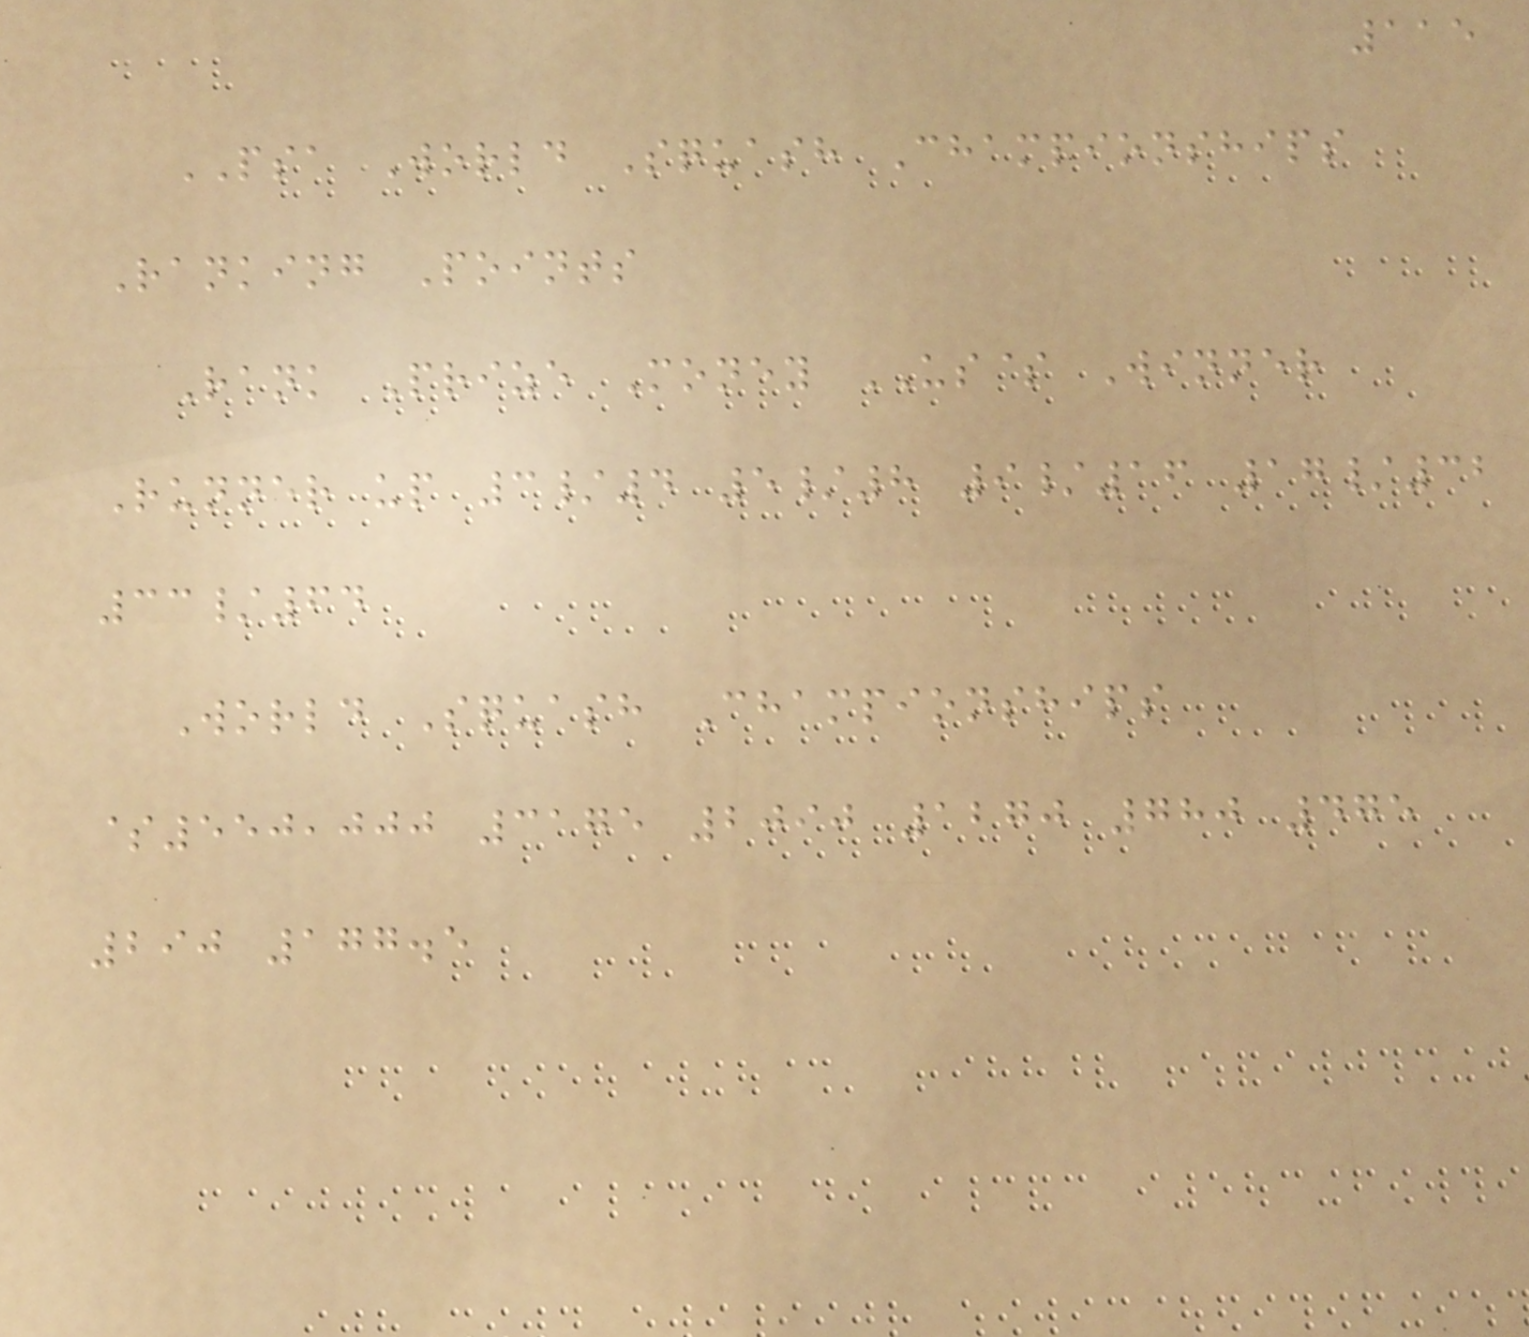115
PSA World Squash Championships
Ranking Points
Rank Prize Money US$ Winner
Runner up 3/4 5/8 9/16 17/32
33/64
World Squash Championships
$550,000 3175 2090 1270 780 475
290 177.5
